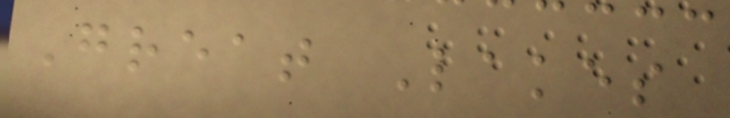Great Lakes
